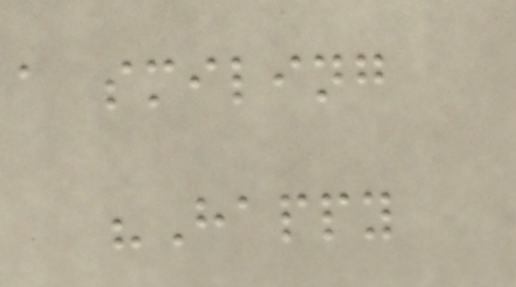a smiling
"Happy
